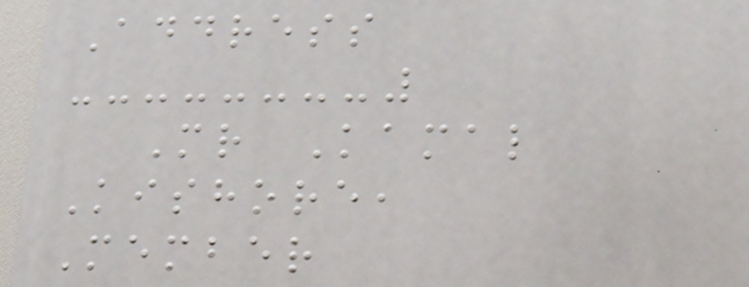Address
Mr Kamal
Kishore,
Member
